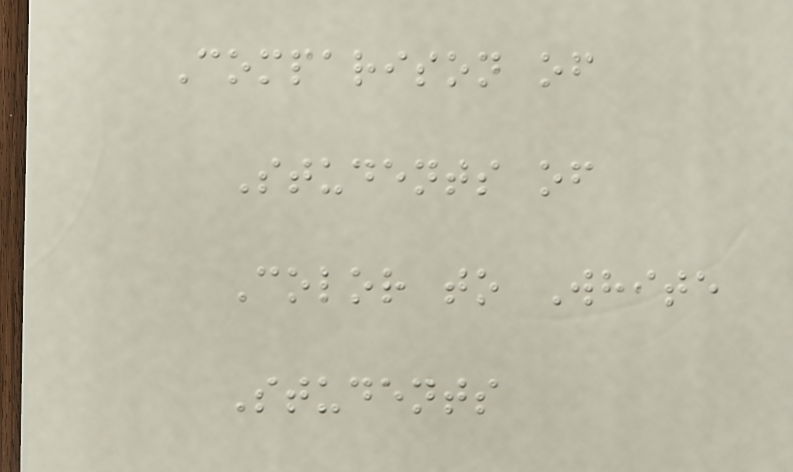Comparison of
Students of
Color to White
Students
